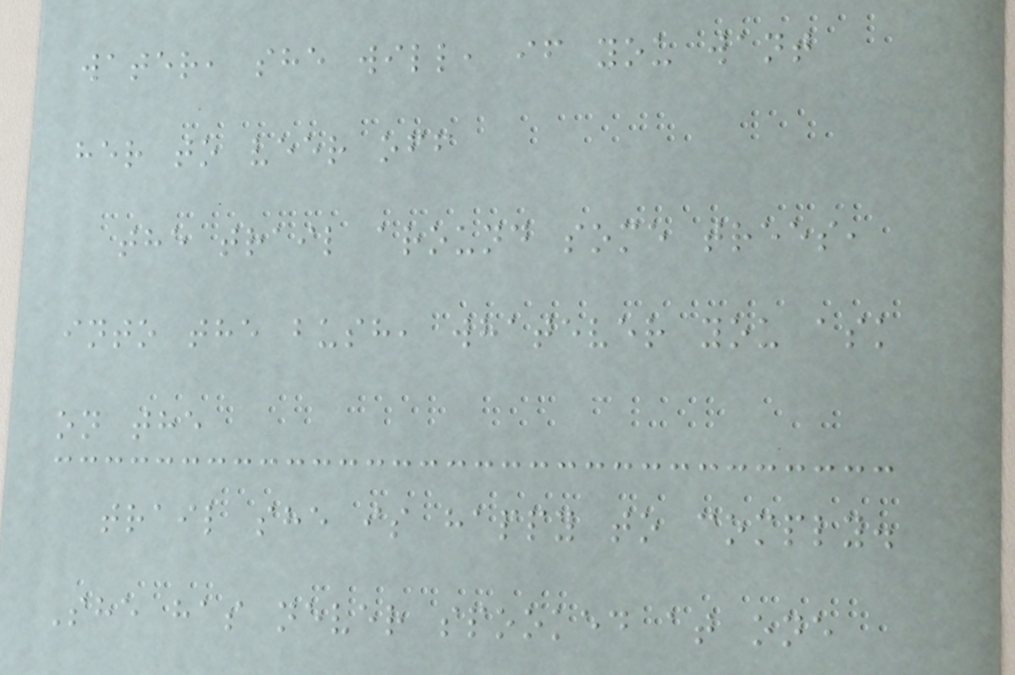water, she will, if you want
her to veer off
the trail around some trees,
into the bush, whatever you ask
on the
trail she is happy to comply.
She has never spooked at one
